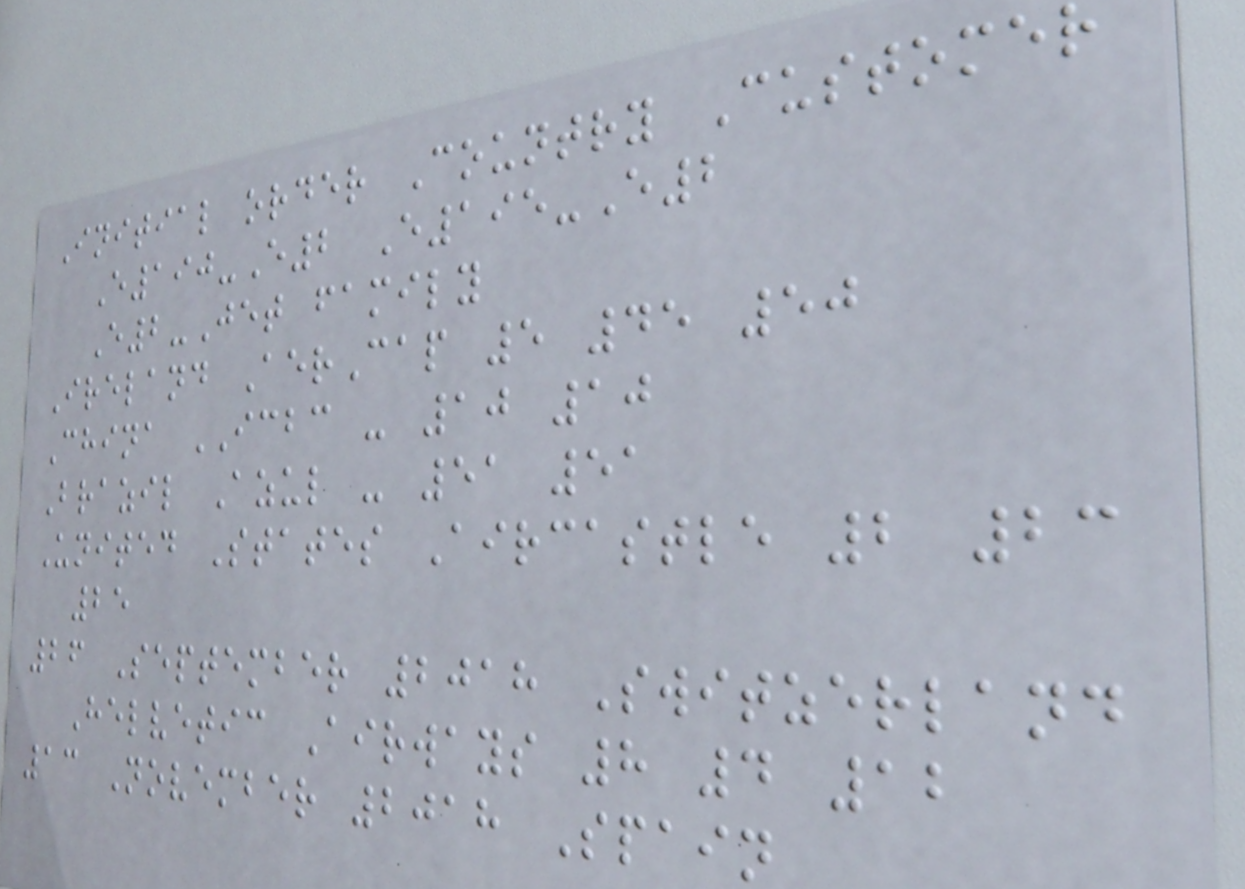Initial order Country Customer
E190-E2 E195-E2
E2-Jet family
Ireland AerCap 5 45 50
China ICBC - 10 10
Brazil Azul - 51 51
United States Aircastle 2 23
25
26 September 2018 Switzerland
Helvetic Airways 8 4 12
13 November 2018 Spain
